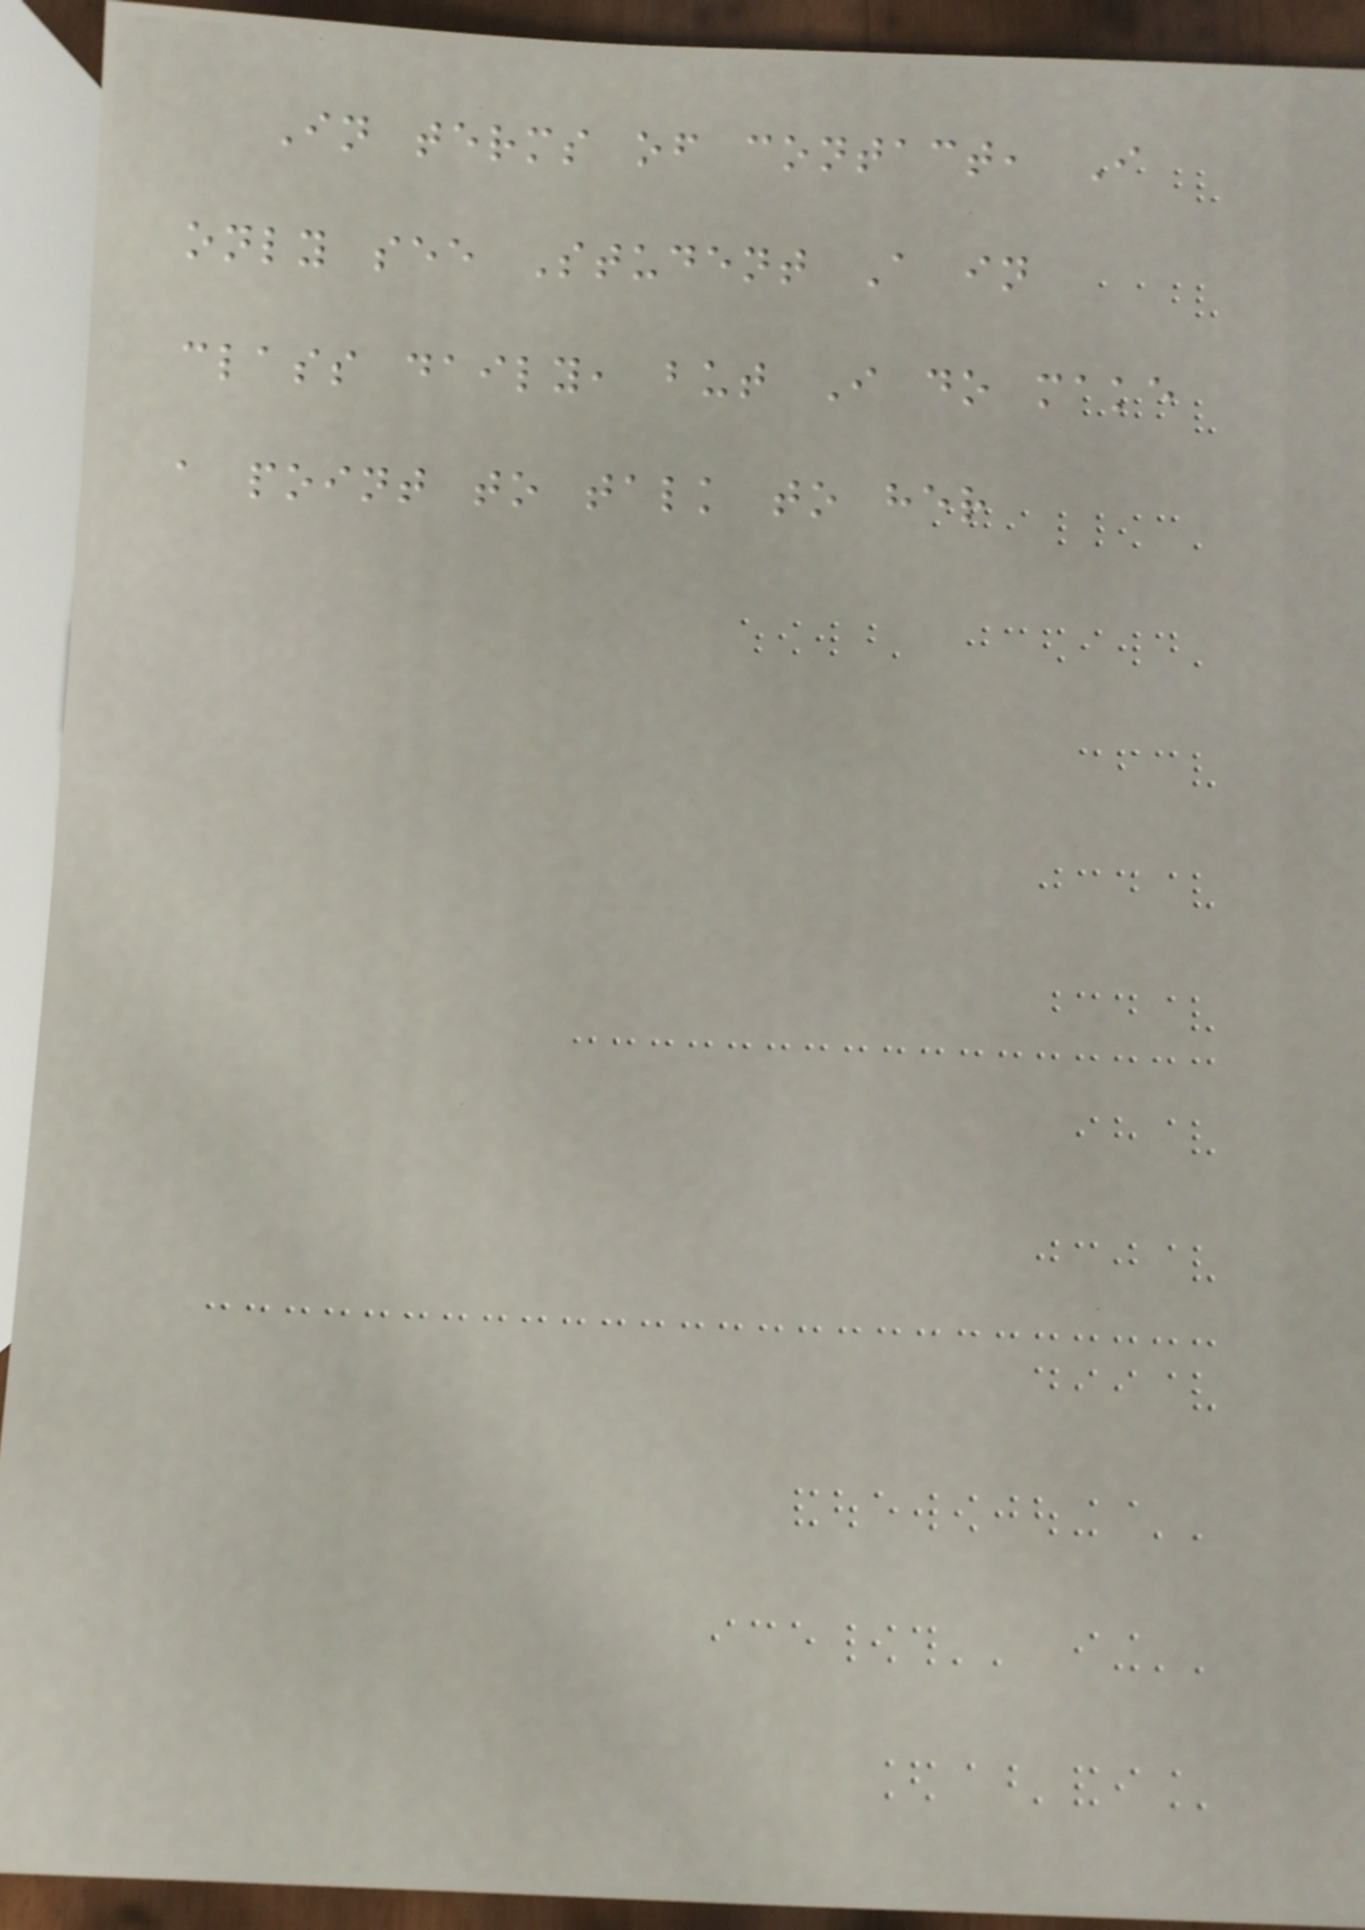In terms of contact, I
only see Student A in
class daily, but I do make
a point to talk to her
